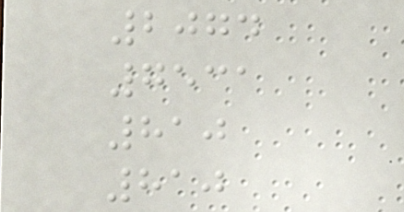2074
7531
810
810
